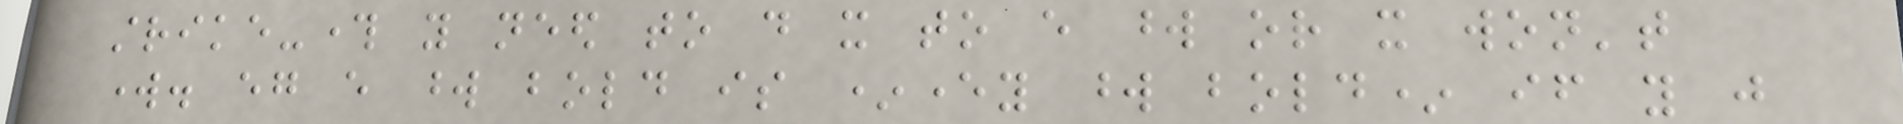strike-through you need to do it to every word or it won't
work. eg every word bold is *every word bold* if you just
